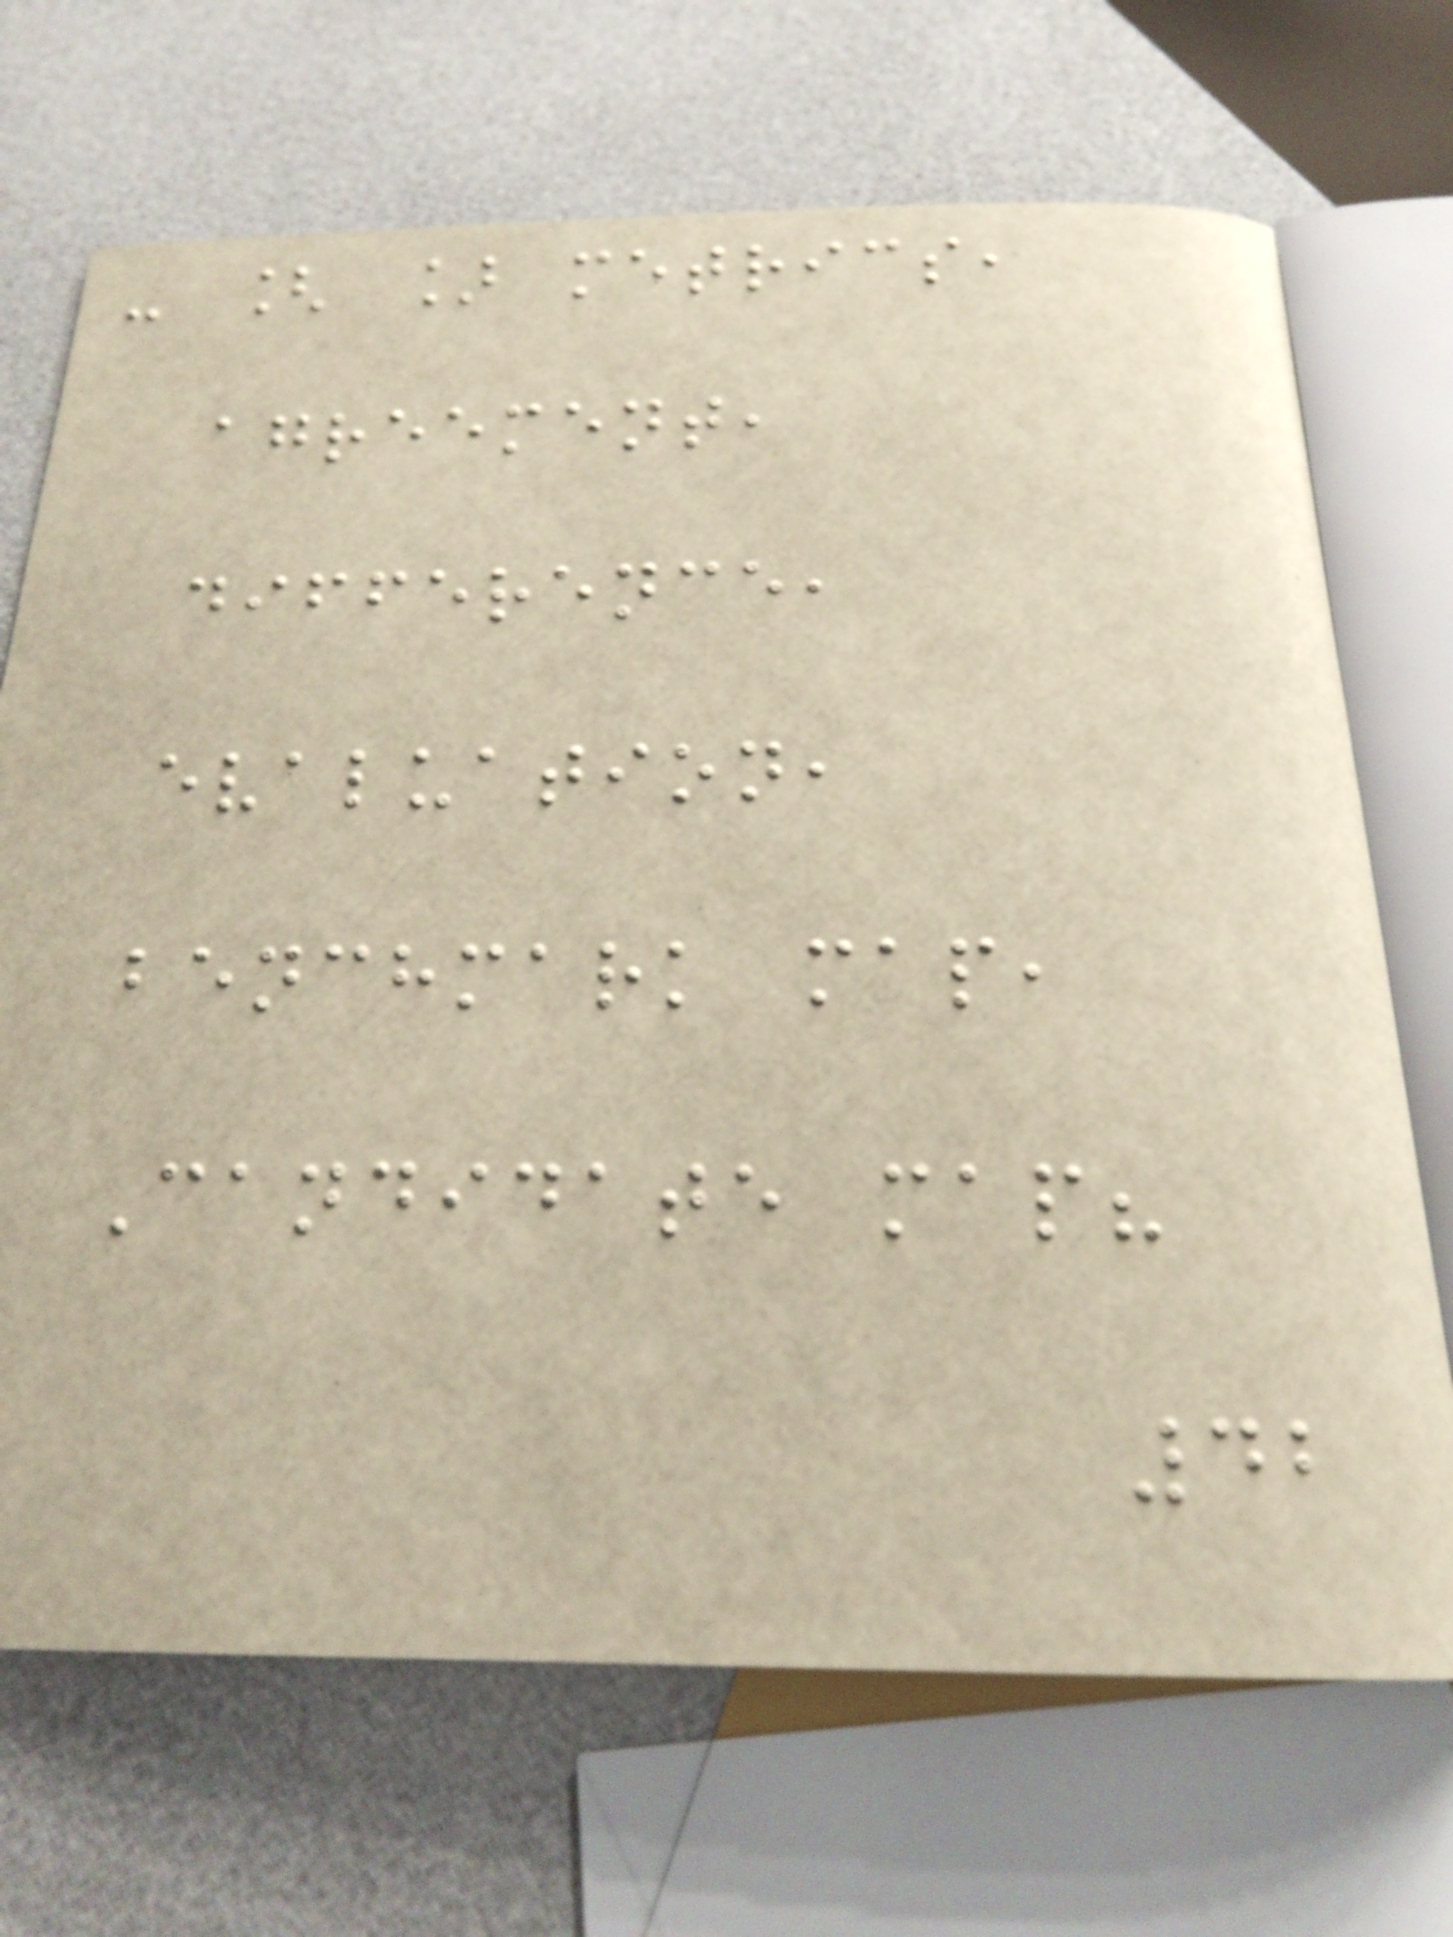- [ ] metrics,
agreement,
difference,
evaluation,
benchmark map,
Candidate map?
42
